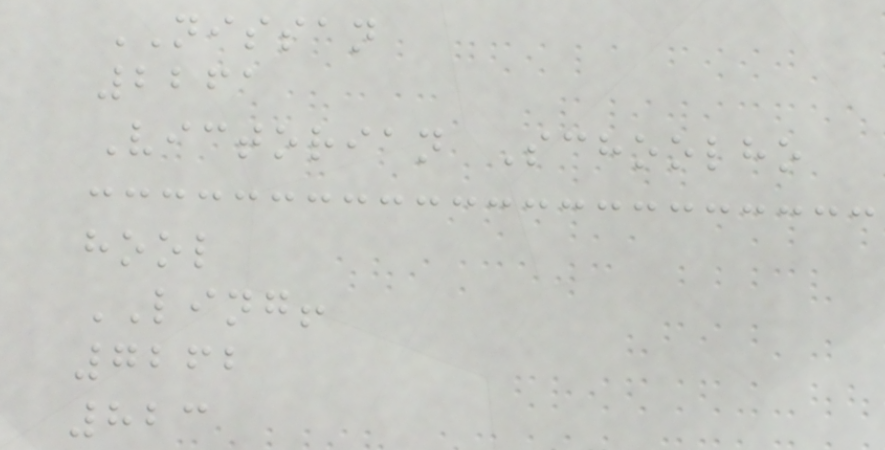NISSAN
2261
Victorian Schoolho
hool
LING!
7262
823
